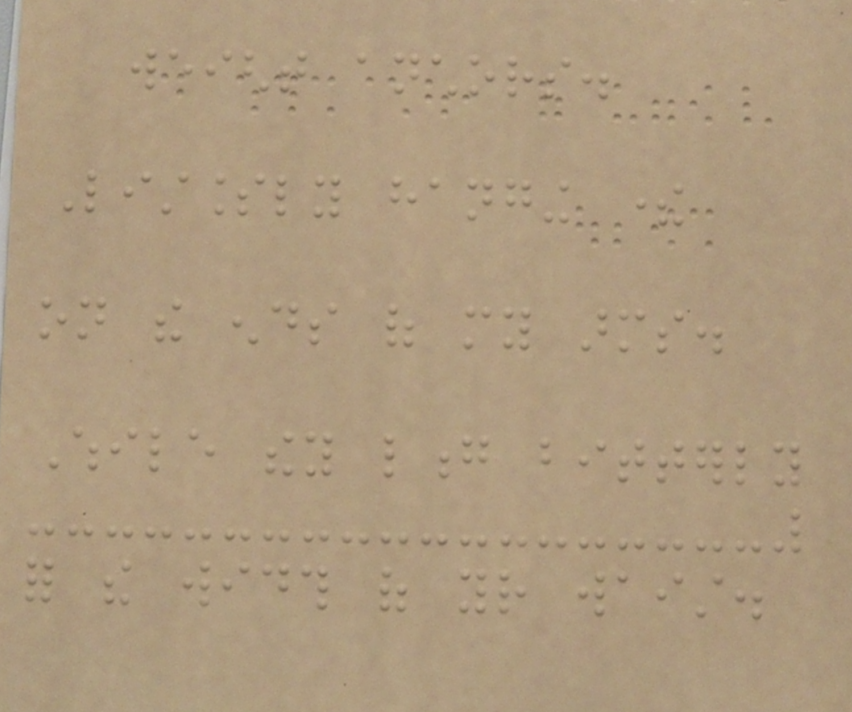weight anchors.
Listlessly hanging there
on the ends of my arms.
While they long bitterly
for the width of your waist.
